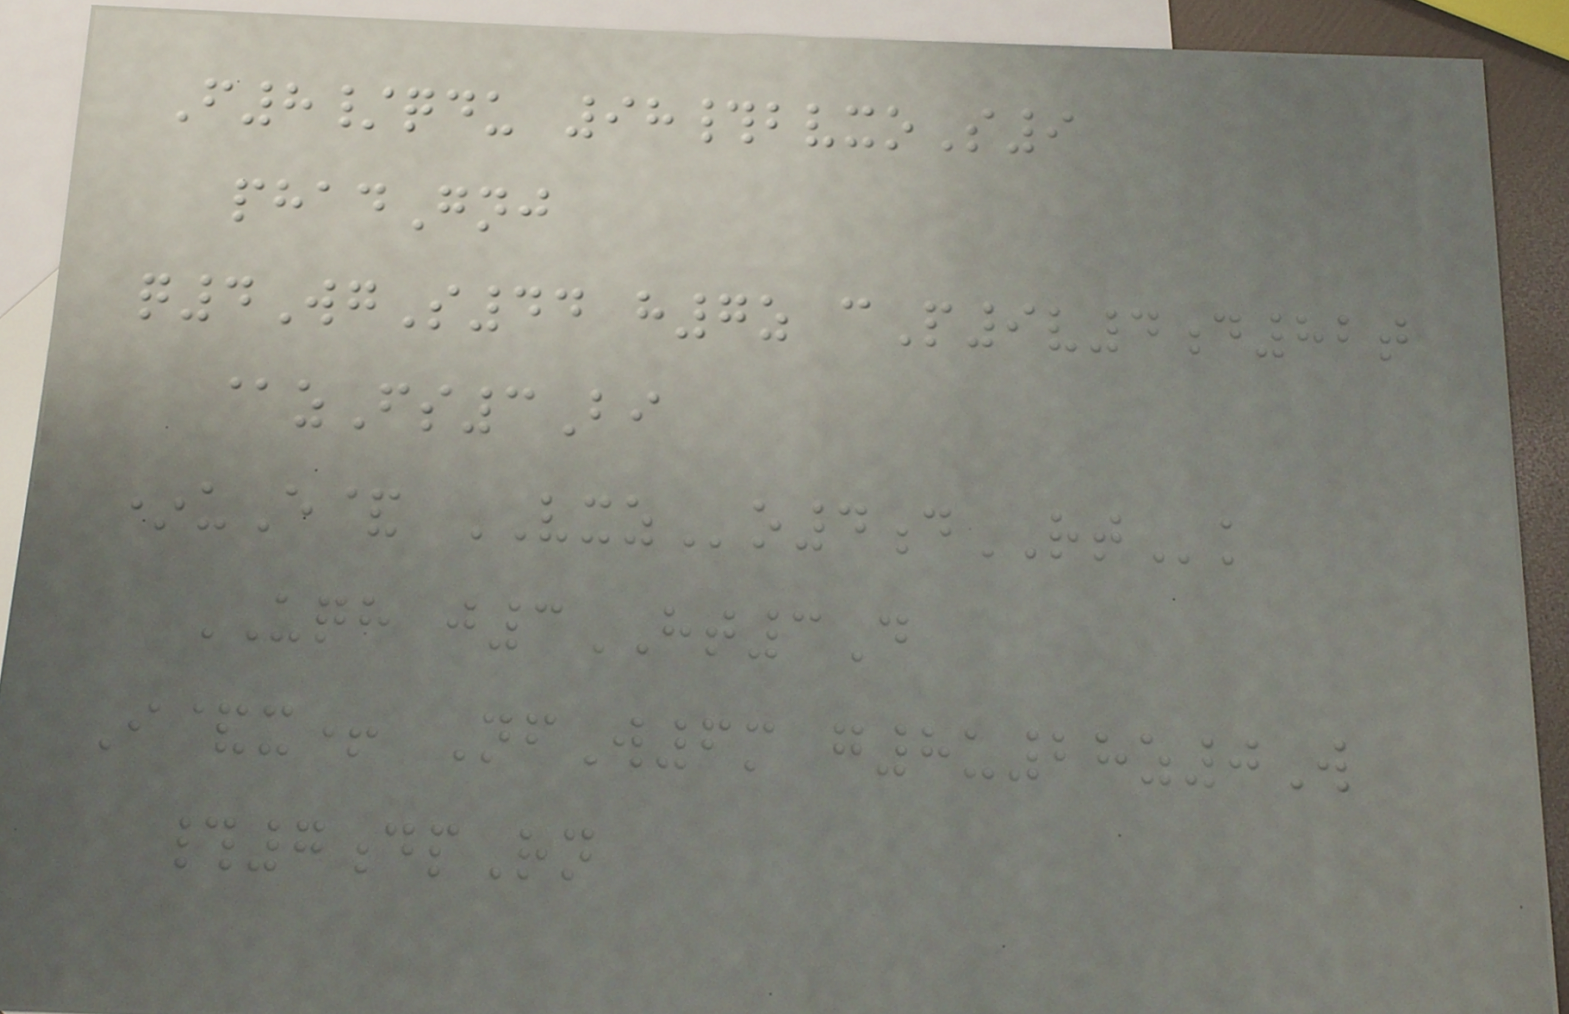F8/qdu 98#bvxoS9
phadGnj
q4WgS44 h7z cP9v4d82t
@zFs3Bi
*uE& VXZo4dRTk
UQH j3HT3D
I&x+ NfW6m g8u28z0W
#7dpRn
